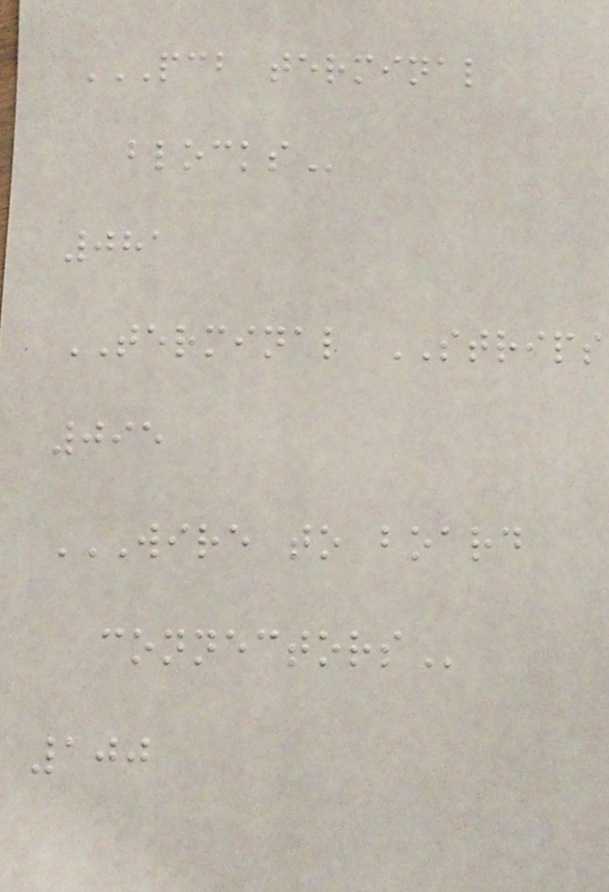PCB TERMINAL
BLOCKS
081
TERMINAL STRIPS
095
WIRE TO BOARD
CONNECTORS
100
